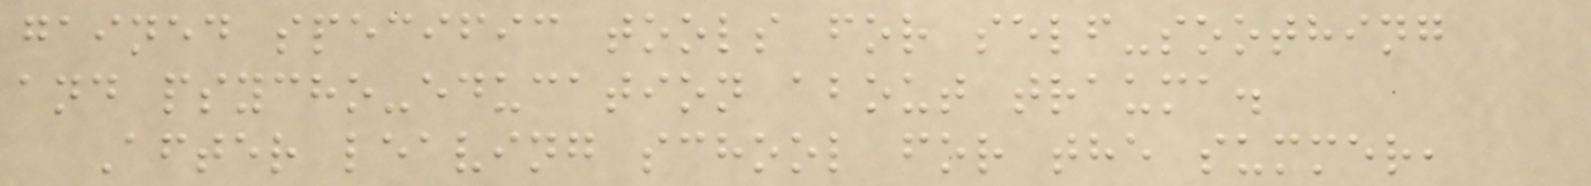gained specific tools for self-soothing
and psycho-education about trauma.
After leaving school for the summer,
